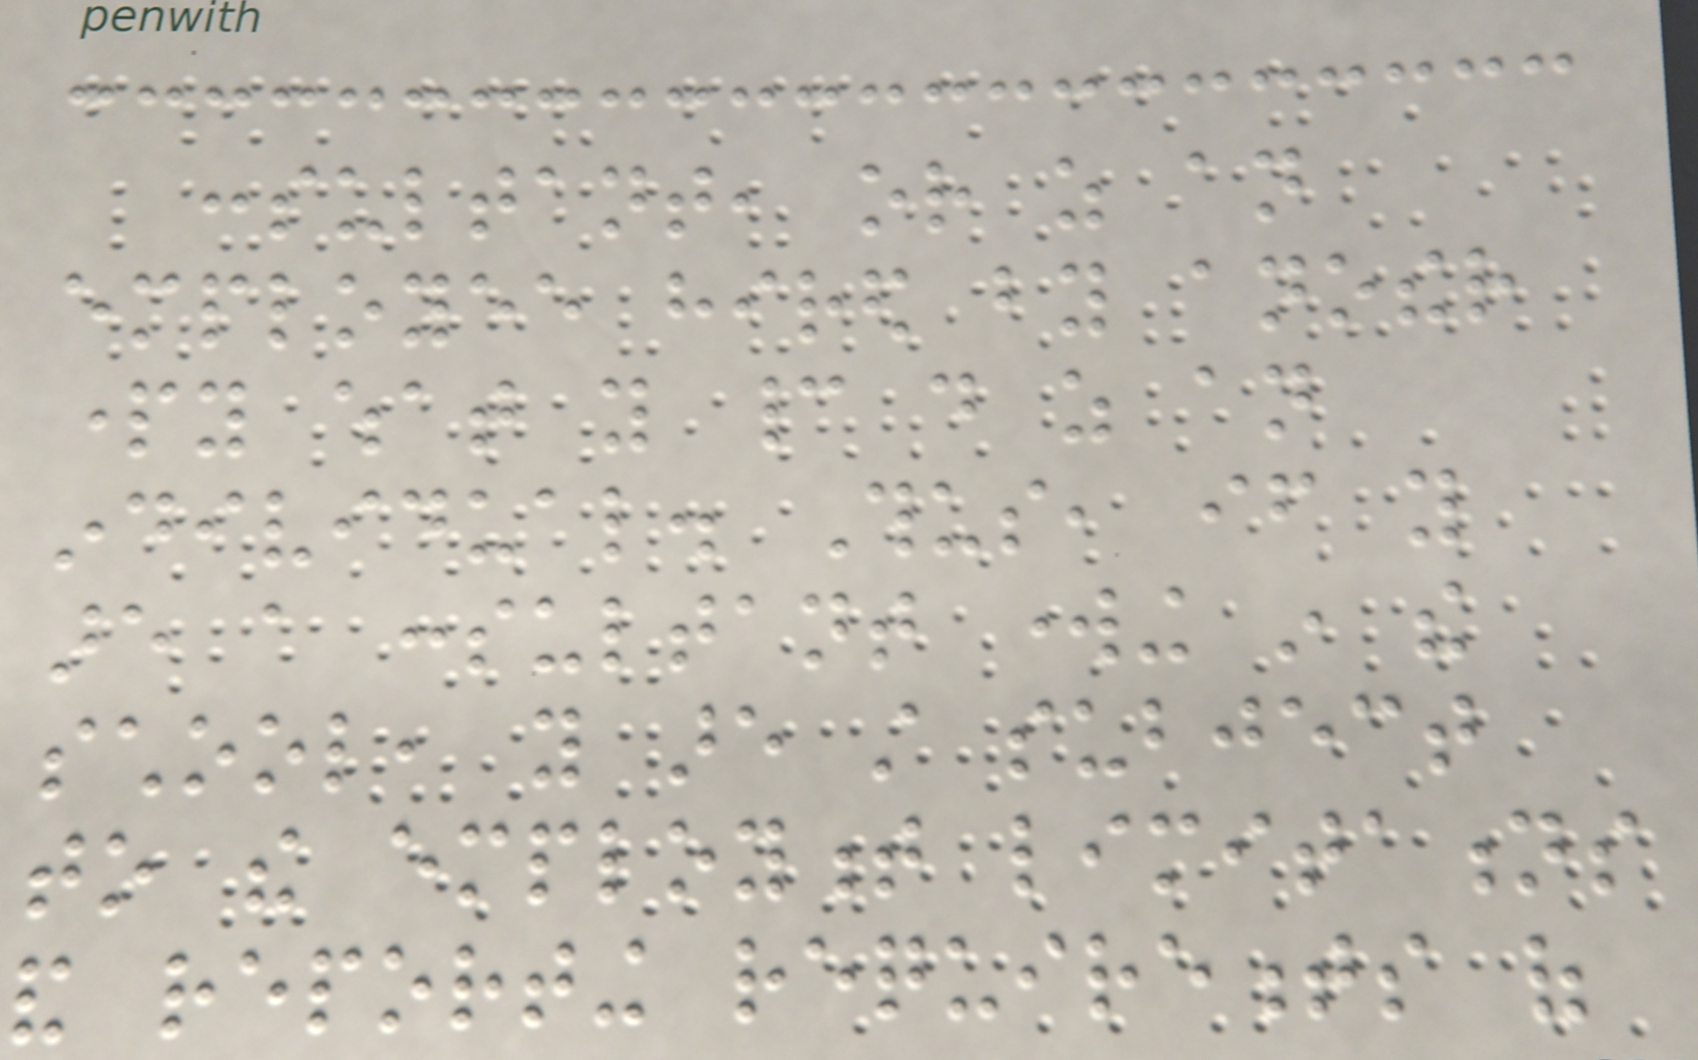consultant, or as an
employee hired by another
party what you cannot do as an
individual. Thus, if you
are a consultant working in the
school, you are still subject
to the employment limitations
and reporting requirements of
